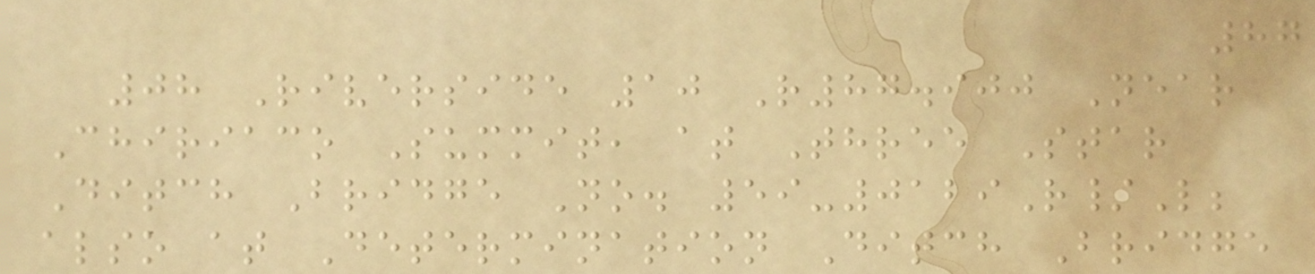87
08 Riverside 10 R87.900 Near
Chiriaco Summit, at Three Star
Ditch Bridge No. 59-0129R/L;
also at Determination Ditch Bridge
